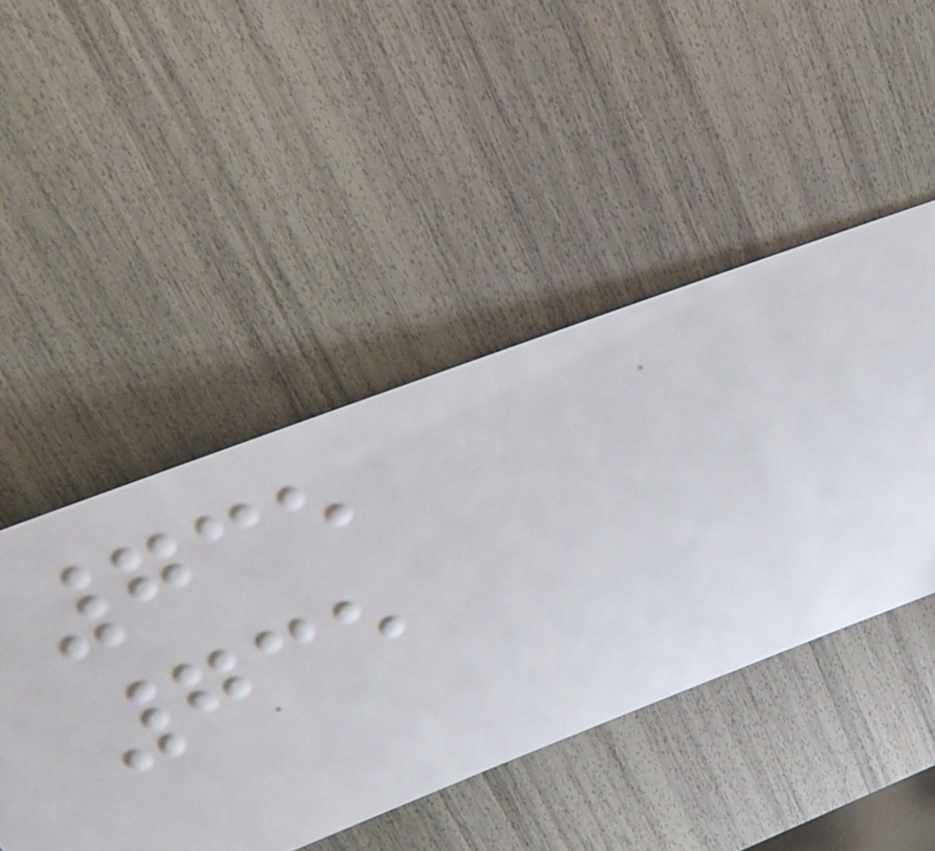735
735
